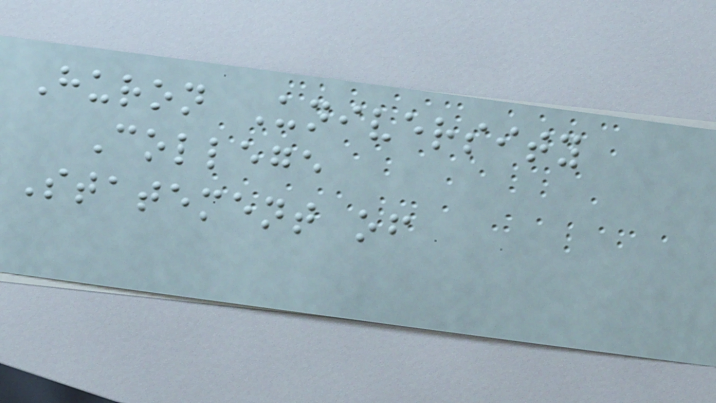Huron University
College
Statement of
